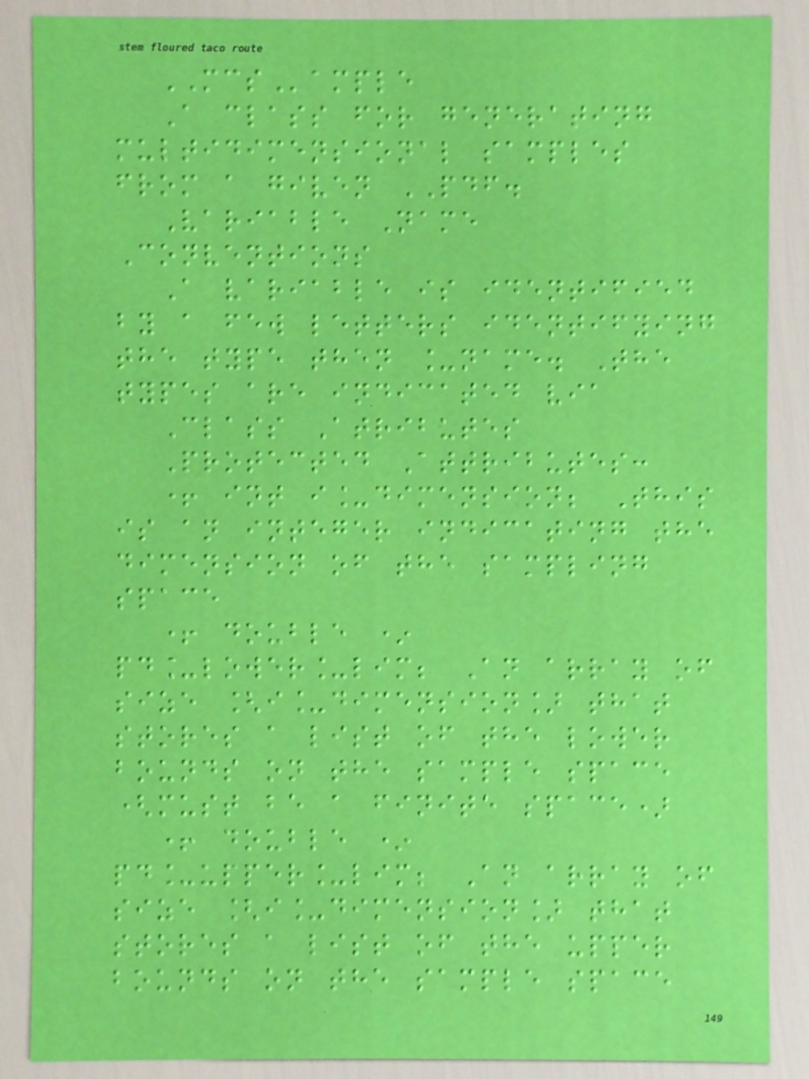MCSample
A class for generating
multidimensional samples
from a given PDF.
Variable Name
Conventions
A variable is identified
by a few letters identifying
the type then _name. The
types are indicated via
Class Atributes
Protected Attributes:
+ int i_dimension; This
is an integer indicating the
dimension of the sampling
space
+ double *
pd_lower_lim; An array of
size [i_dimension] that
stores a list of the lower
bounds on the sample space
(must be a finite space)
+ double *
pd_upper_lim; An array of
size [i_dimension] that
stores a list of the upper
bounds on the sample space
